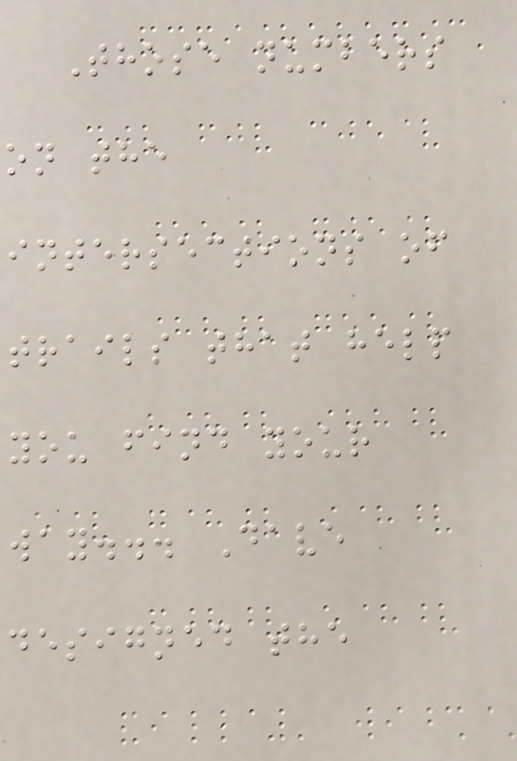Those numbers
on the
intersections of
trails that help
you find your
way... Dave
designed the
